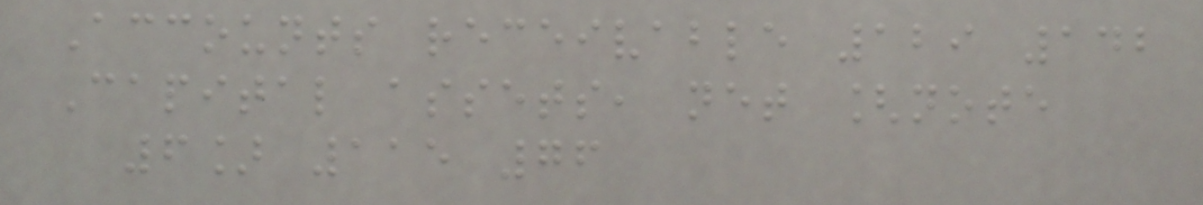Accounts receivable 129 142
Capital assets, net [note
6] 115 76
